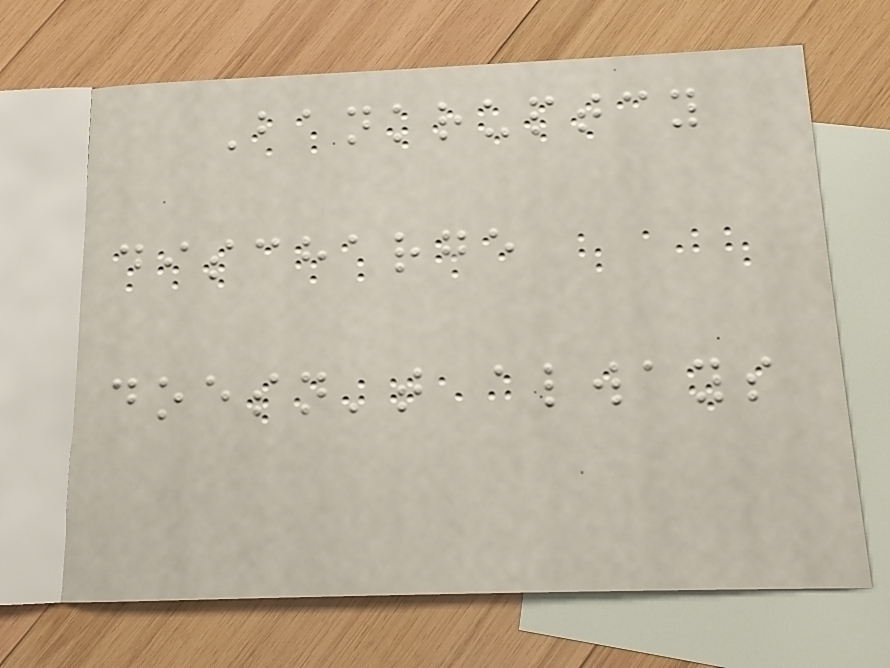Bankruptcy
discharge
doesn't always
